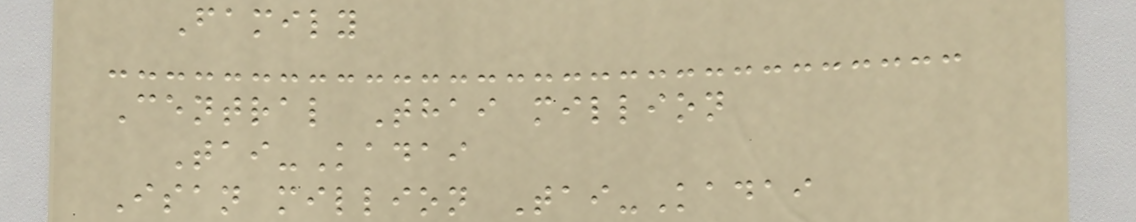Family
Central Thai million
Tai-Kadai
Isan million Tai-Kadai
